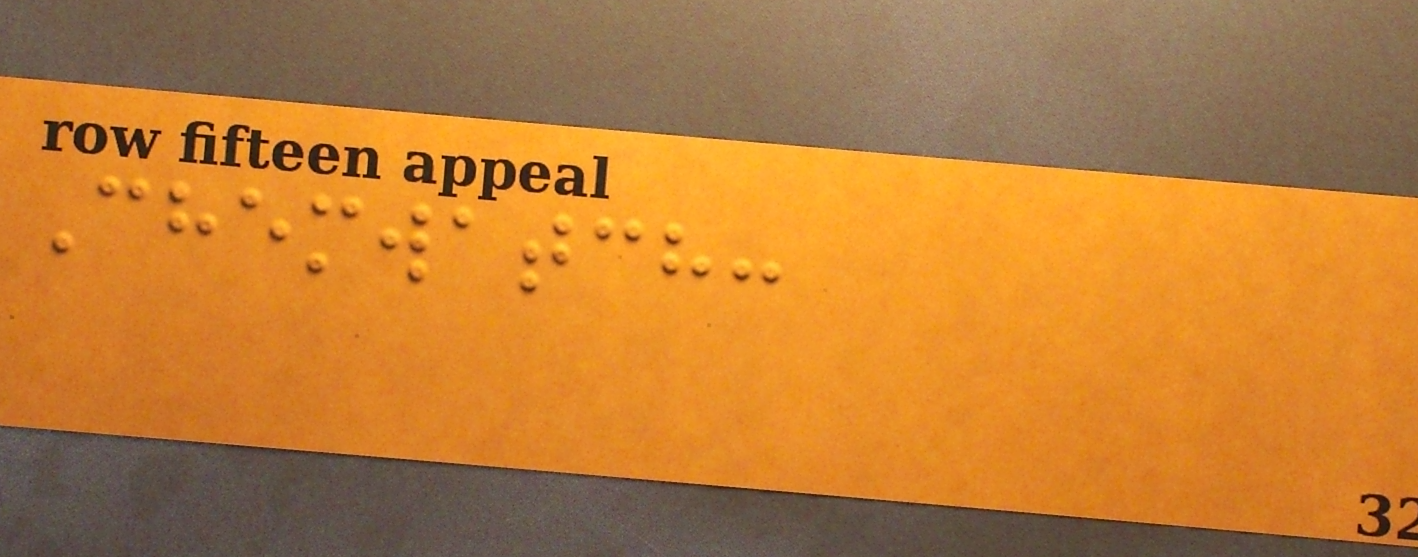Chemwatch:
